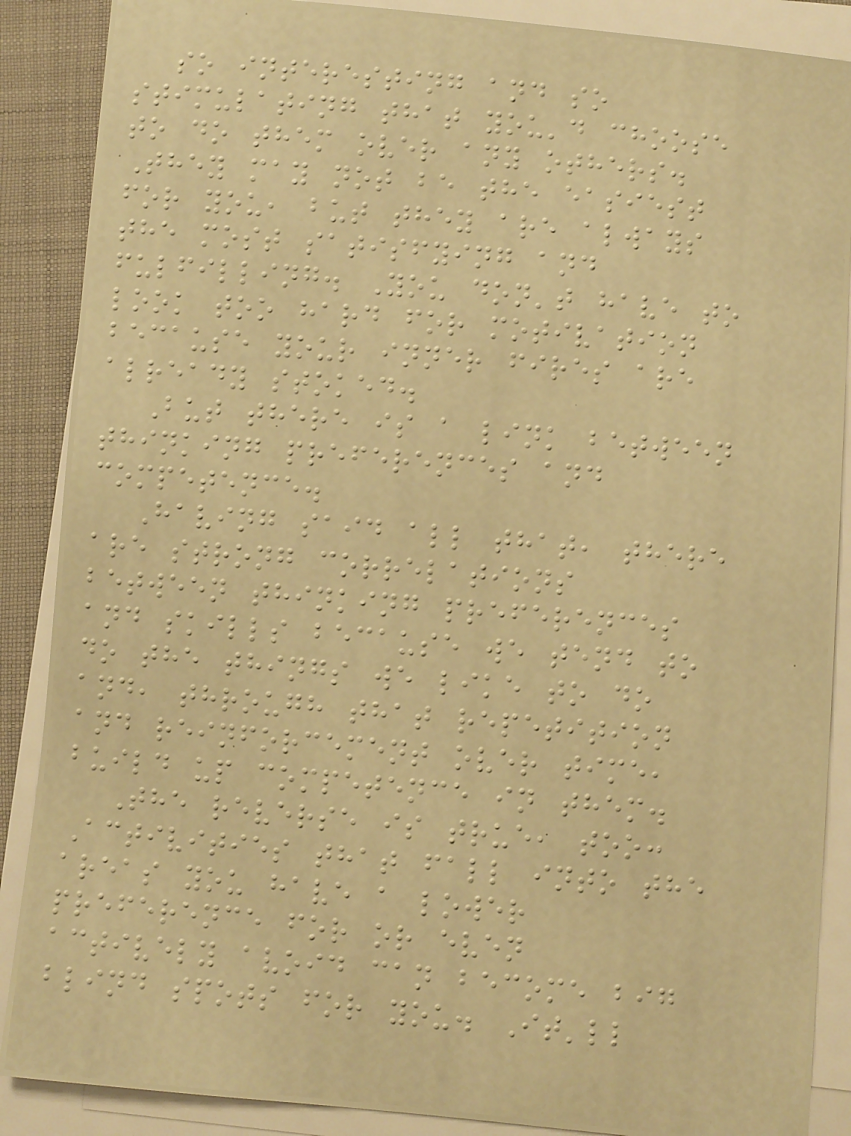so interesting and so
stimulating that you'd choose
to do them over any others.
They may not be the easiest
for you, but they are always
the most satisfying and
fulfilling. You don't have to
look too hard for motivation
because your inner fires are
already stoked.
But there is a link between
thinking preferences and
competence.
Having said all that, there
are strong correlations
between thinking preferences
and skills because we tend to
do the things we like to do
and, through that repetition
and reinforcement over time,
build up competence in them.
The reverse is true, too:
Activities that fall into the
areas you have a lower
preference for or even
actively avoid can become big
blind spots for you. It'll
